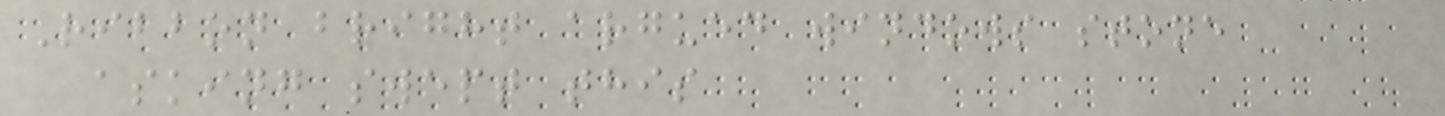Ribbon bright argued windows stone
asking swept this
